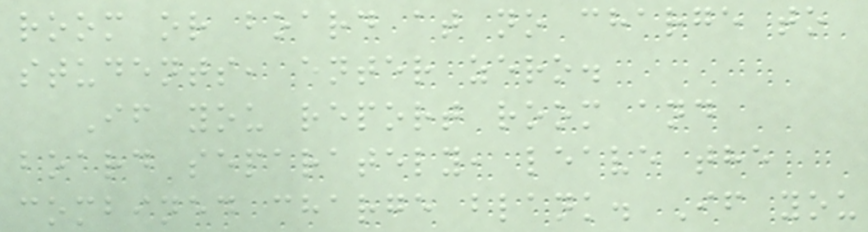room or board at no charge to
students, enter zero.
If you report room and
board separately, leave the
combined charge blank. If you
